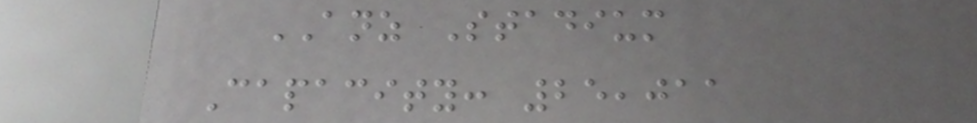ANZ Stadium
Capacity: 25,011
